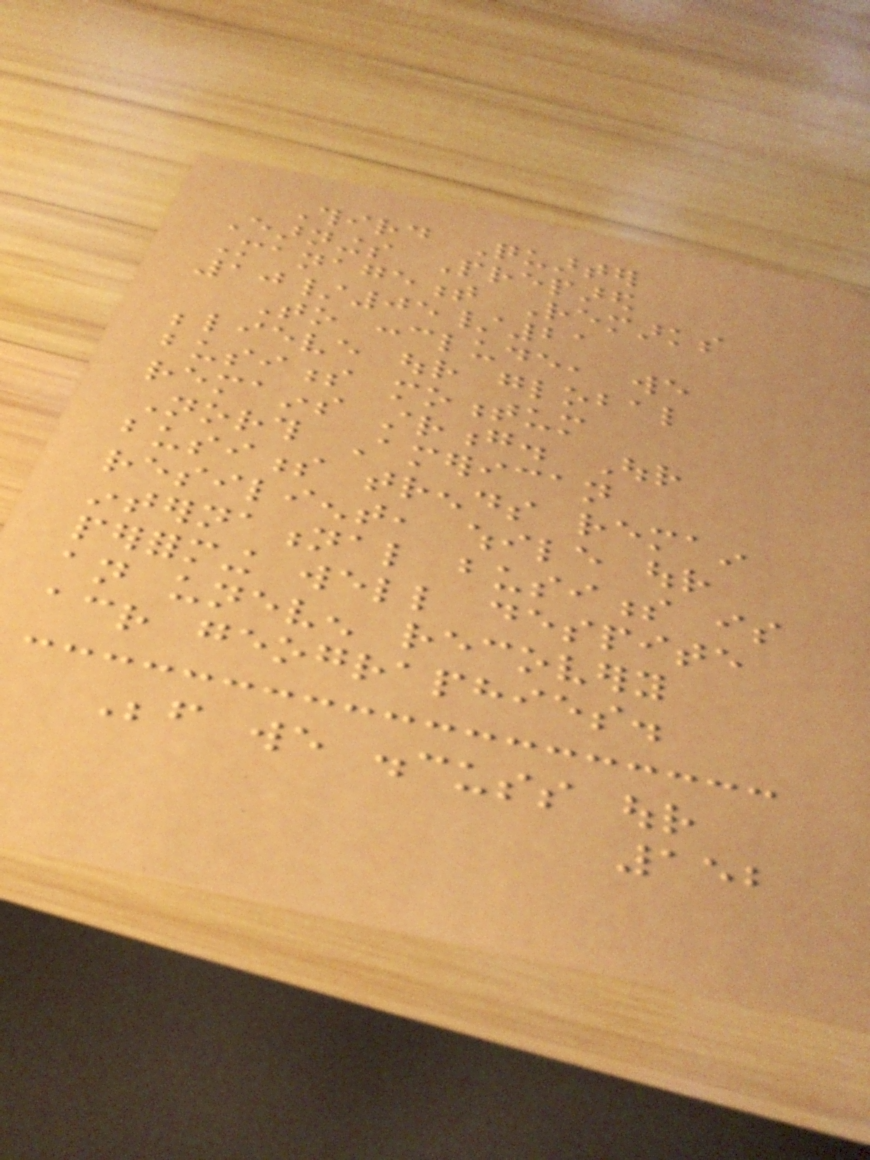Third Quarter
Earnings Prepared
Management Remarks
10/05/21
To conclude, we
believe our global
business momentum
remains strong. Our
North American
business trends remain
resilient, while our
international business is
performing well despite
an uneven recovery
across geographies.
Before we discuss our
152
